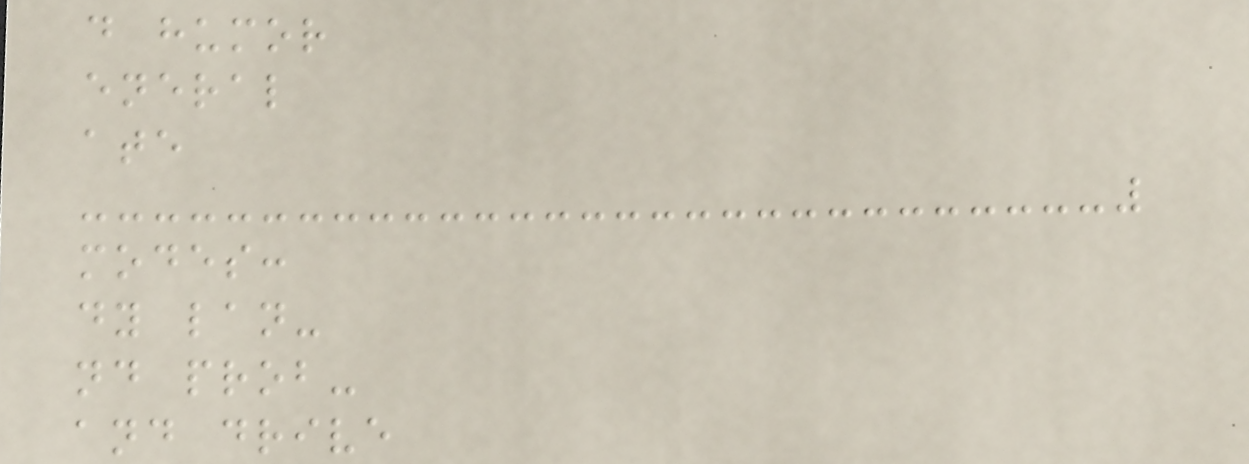d humor
eneral
ate
modes:
dy lan-
nd prob-
and drive
